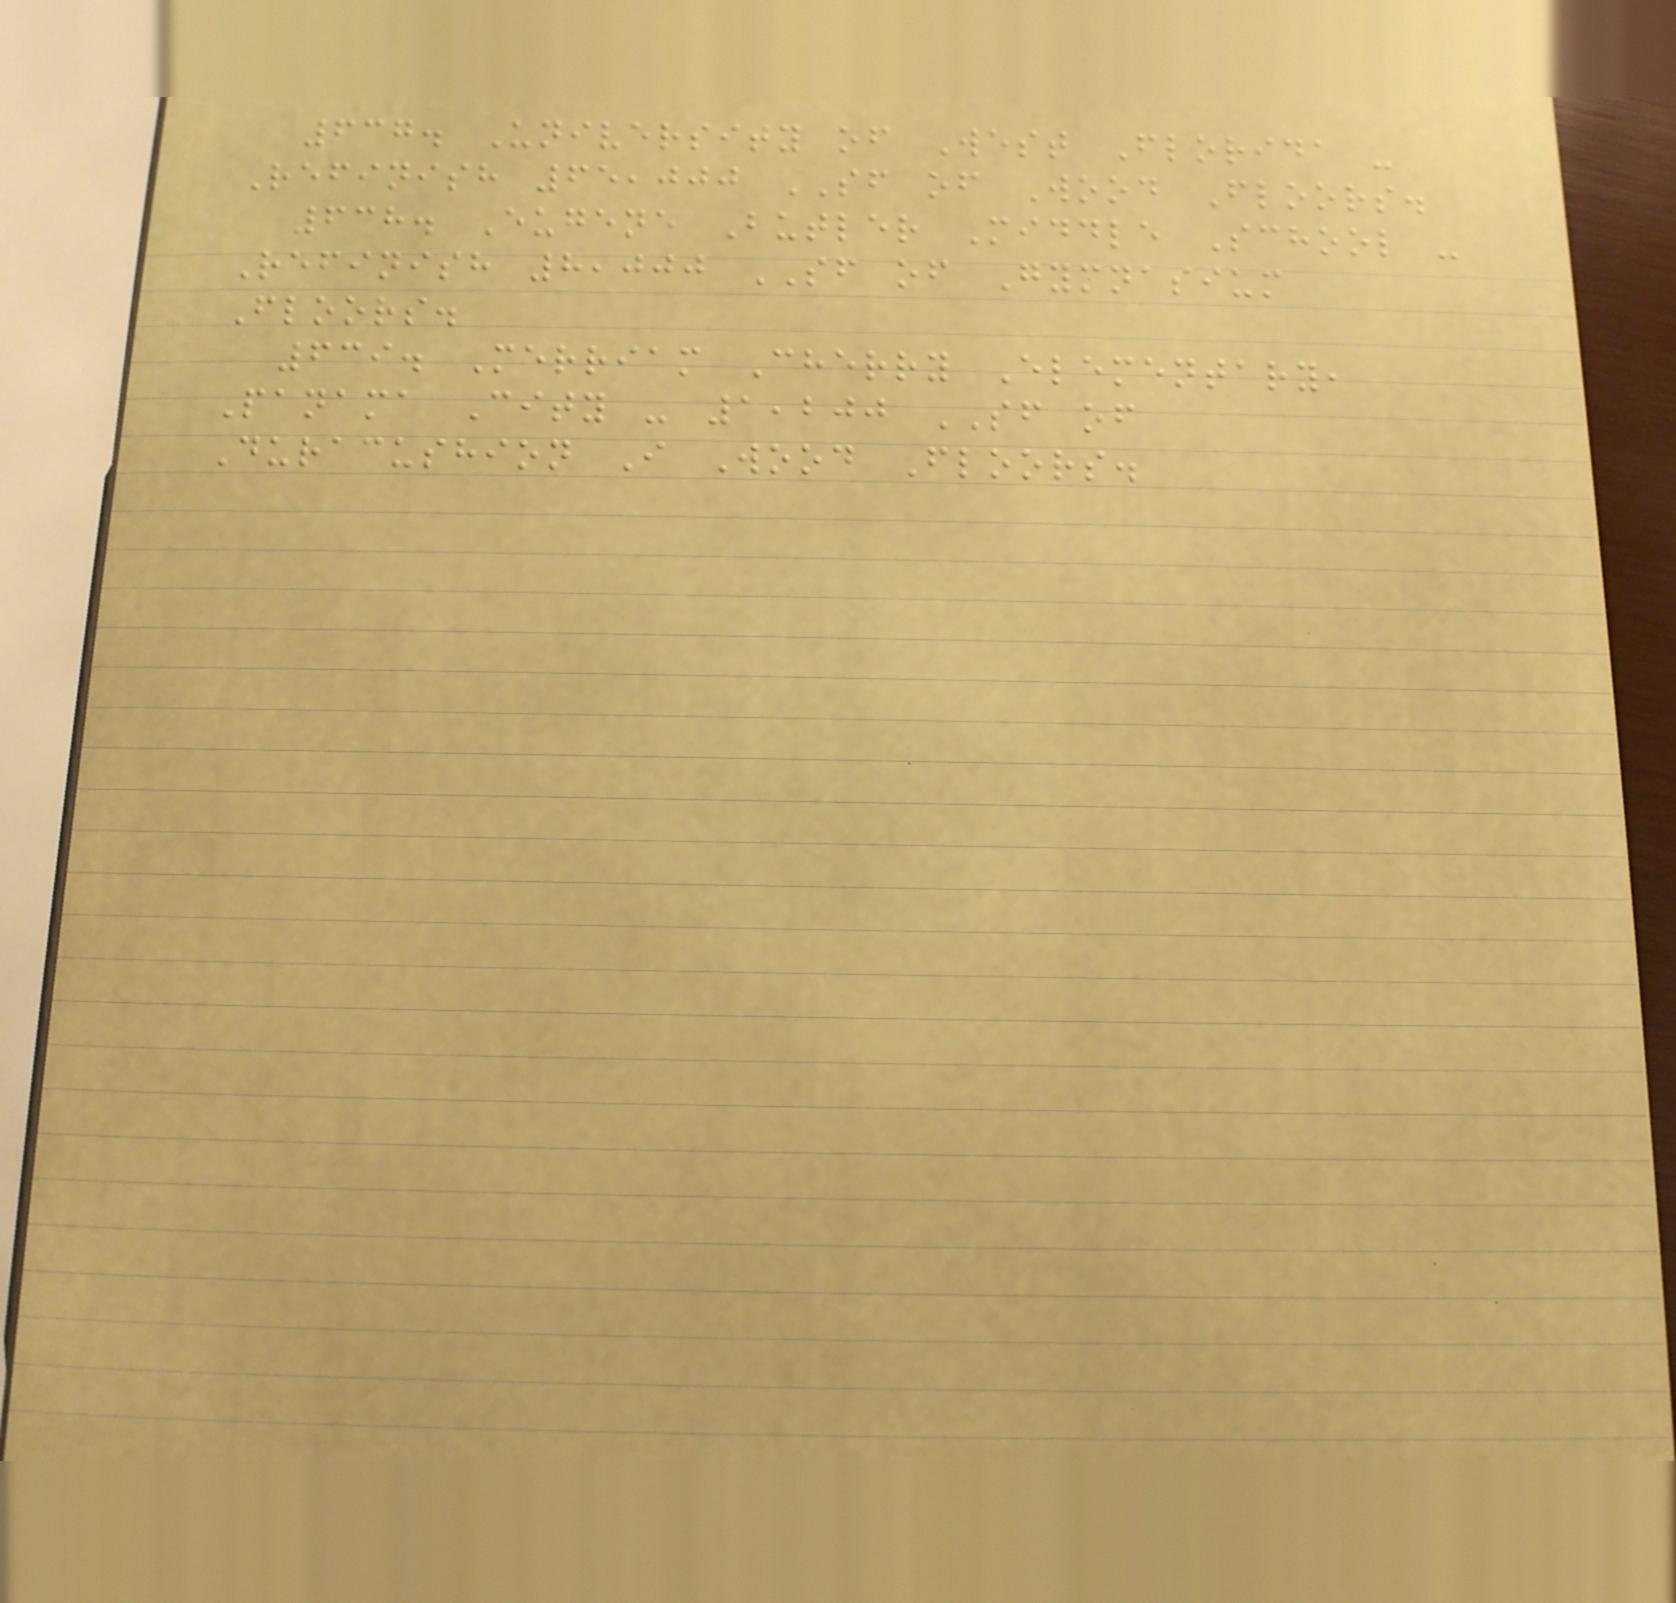637. University of West Florida -
Refinish 65,000 SF of Wood Floors.
638. Eugene Butler Middle School -
Refinish 8,000 SF of Gymnasium
Floors.
639. Merriam Cherry Elementary,
Panama City - 1,200 SF of
Duracushion I Wood Floors.
